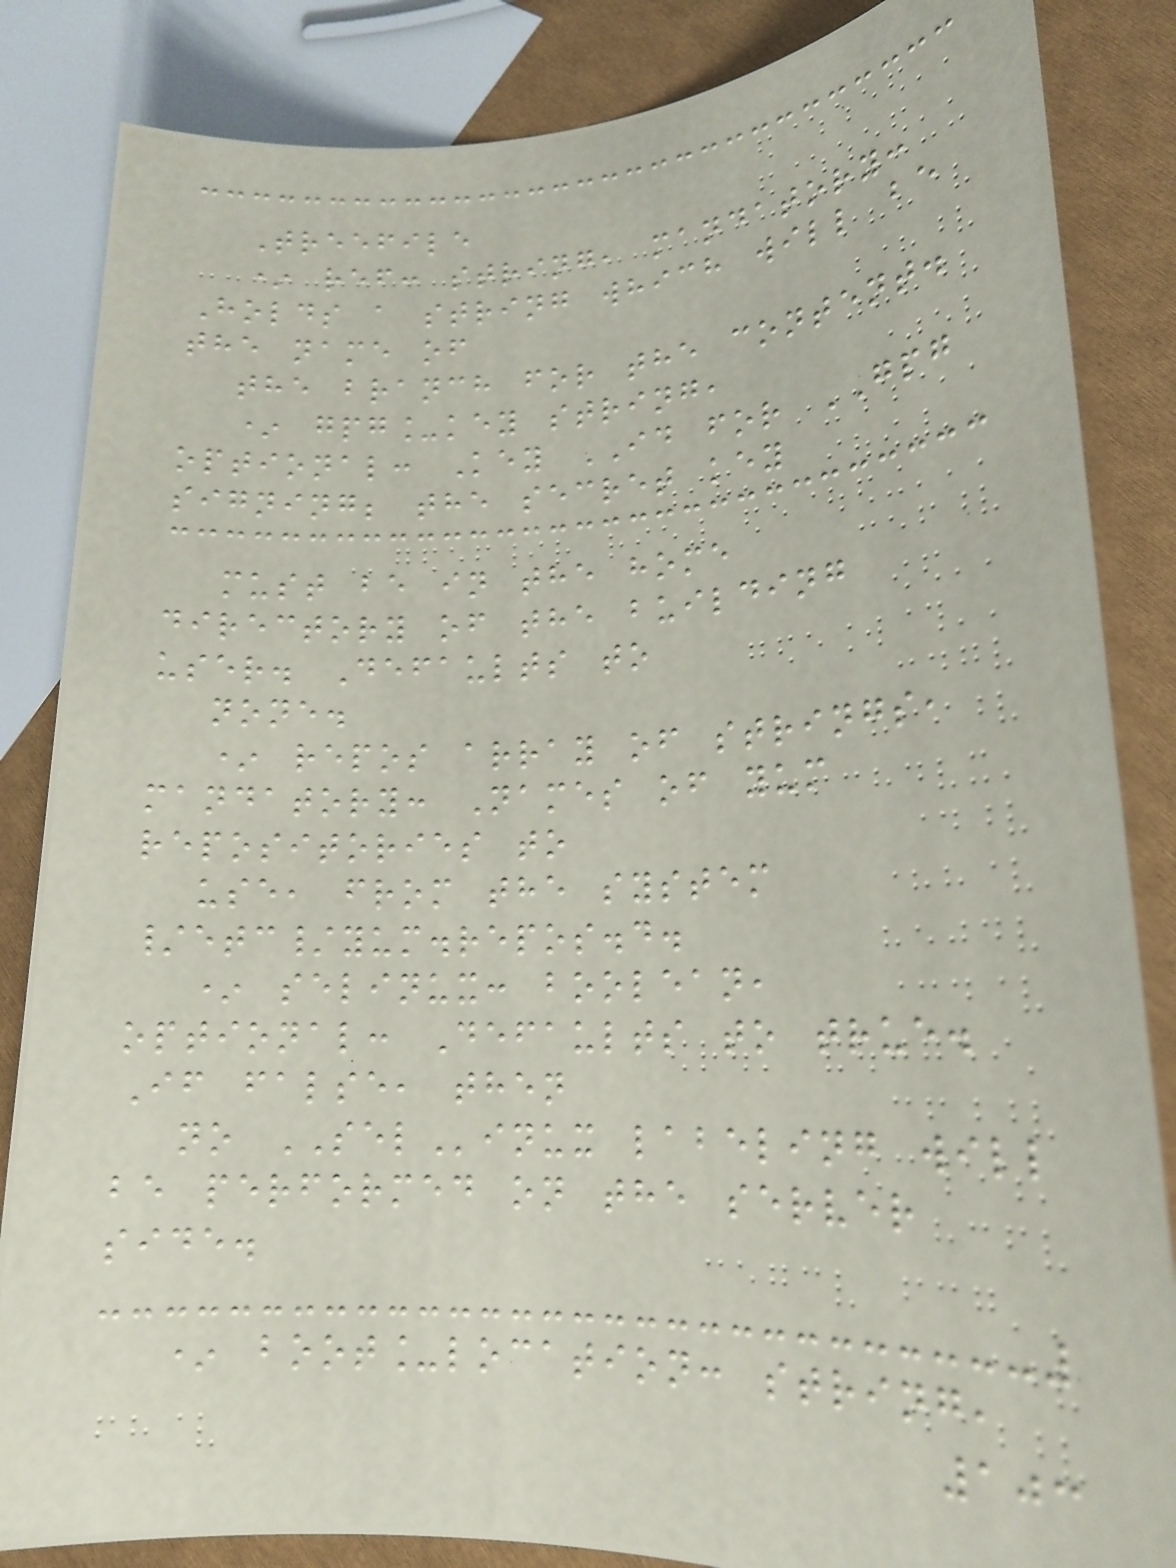Treefile
* ref: string, mandatory:
Holds a string which will be
the name of
the branch for the content.
* gpg_key string,
optional: Key ID for GPG
signing; the secret key
must be in the home
directory of the building
user. Defaults to
none.
* repos array of strings,
mandatory: Names of yum
repositories to
use, from the system
/etc/yum.repos.d.
* selinux: boolean,
optional: Defaults to true.
If false, then
no SELinux labeling will
be performed on the server
side.
* boot_location: string,
103
